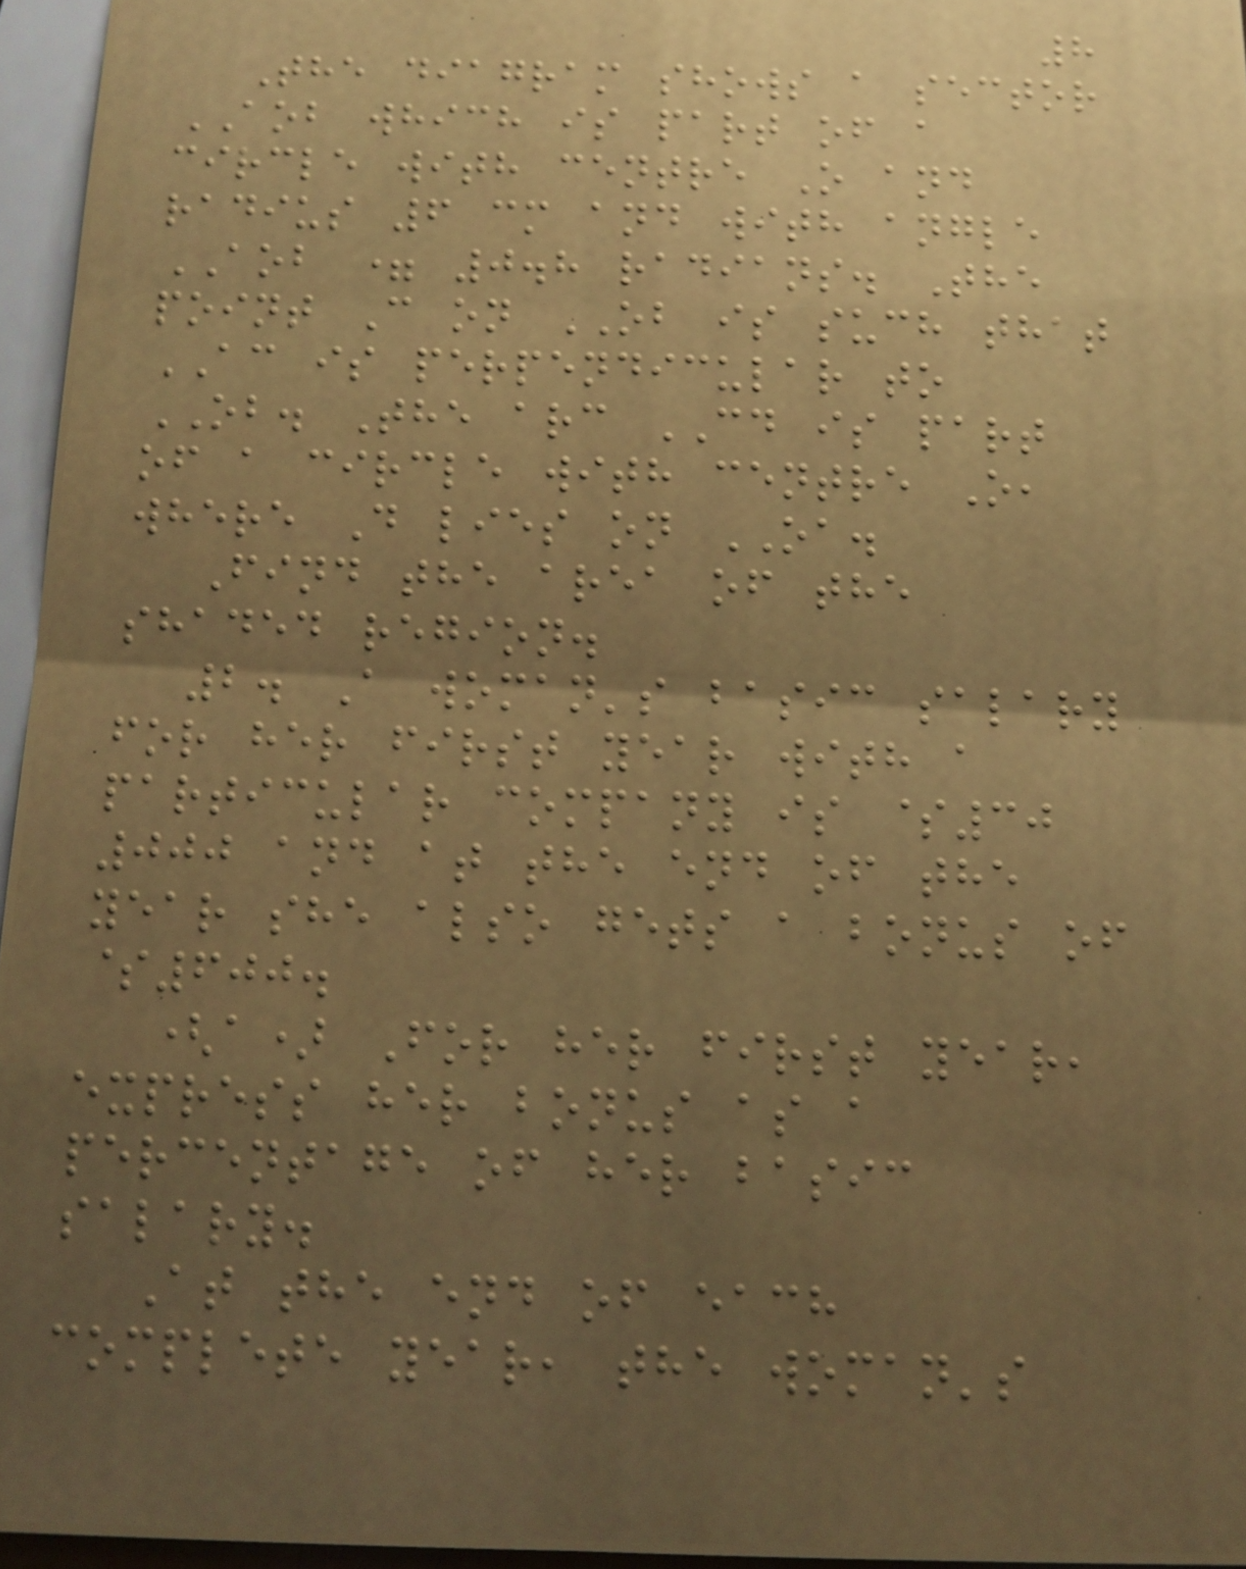8
The diagram shows a sector
AOB which is part of a
circle with centre O and
radius 6 cm and with angle
AOB = 0.8 radians. The
point C on OB is such that
AC is perpendicular to
OB. The arc CD is part
of a circle with centre O,
where D lies on OA.
Find the area of the
shaded region.
2. A woman's basic salary
for her first year with a
particular company is $30
000 and at the end of the
year she also gets a bonus of
$600.
(a) For her first year,
express her bonus as a
percentage of her basic
salary.
At the end of each
complete year, the woman's
